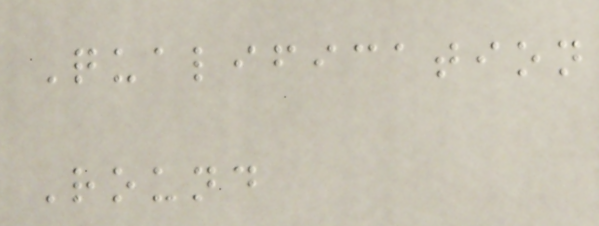Qualification
Round
